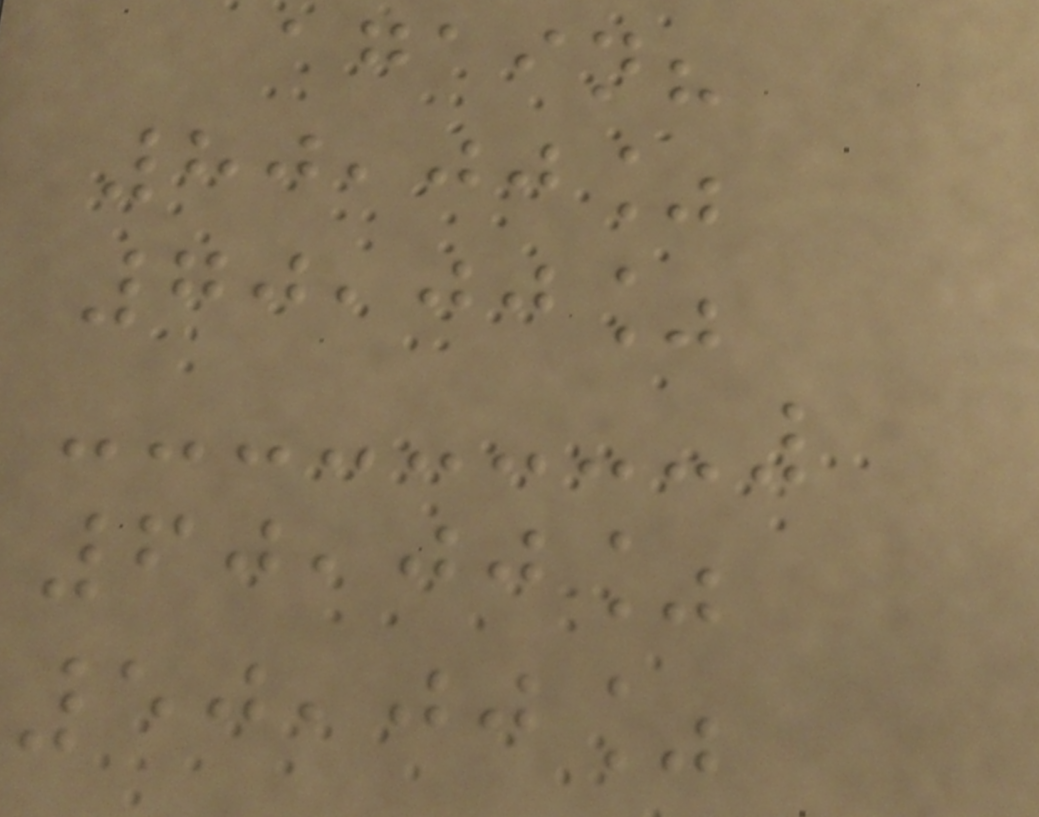again?
80,00%
70,00%
60,00%
50,00%
